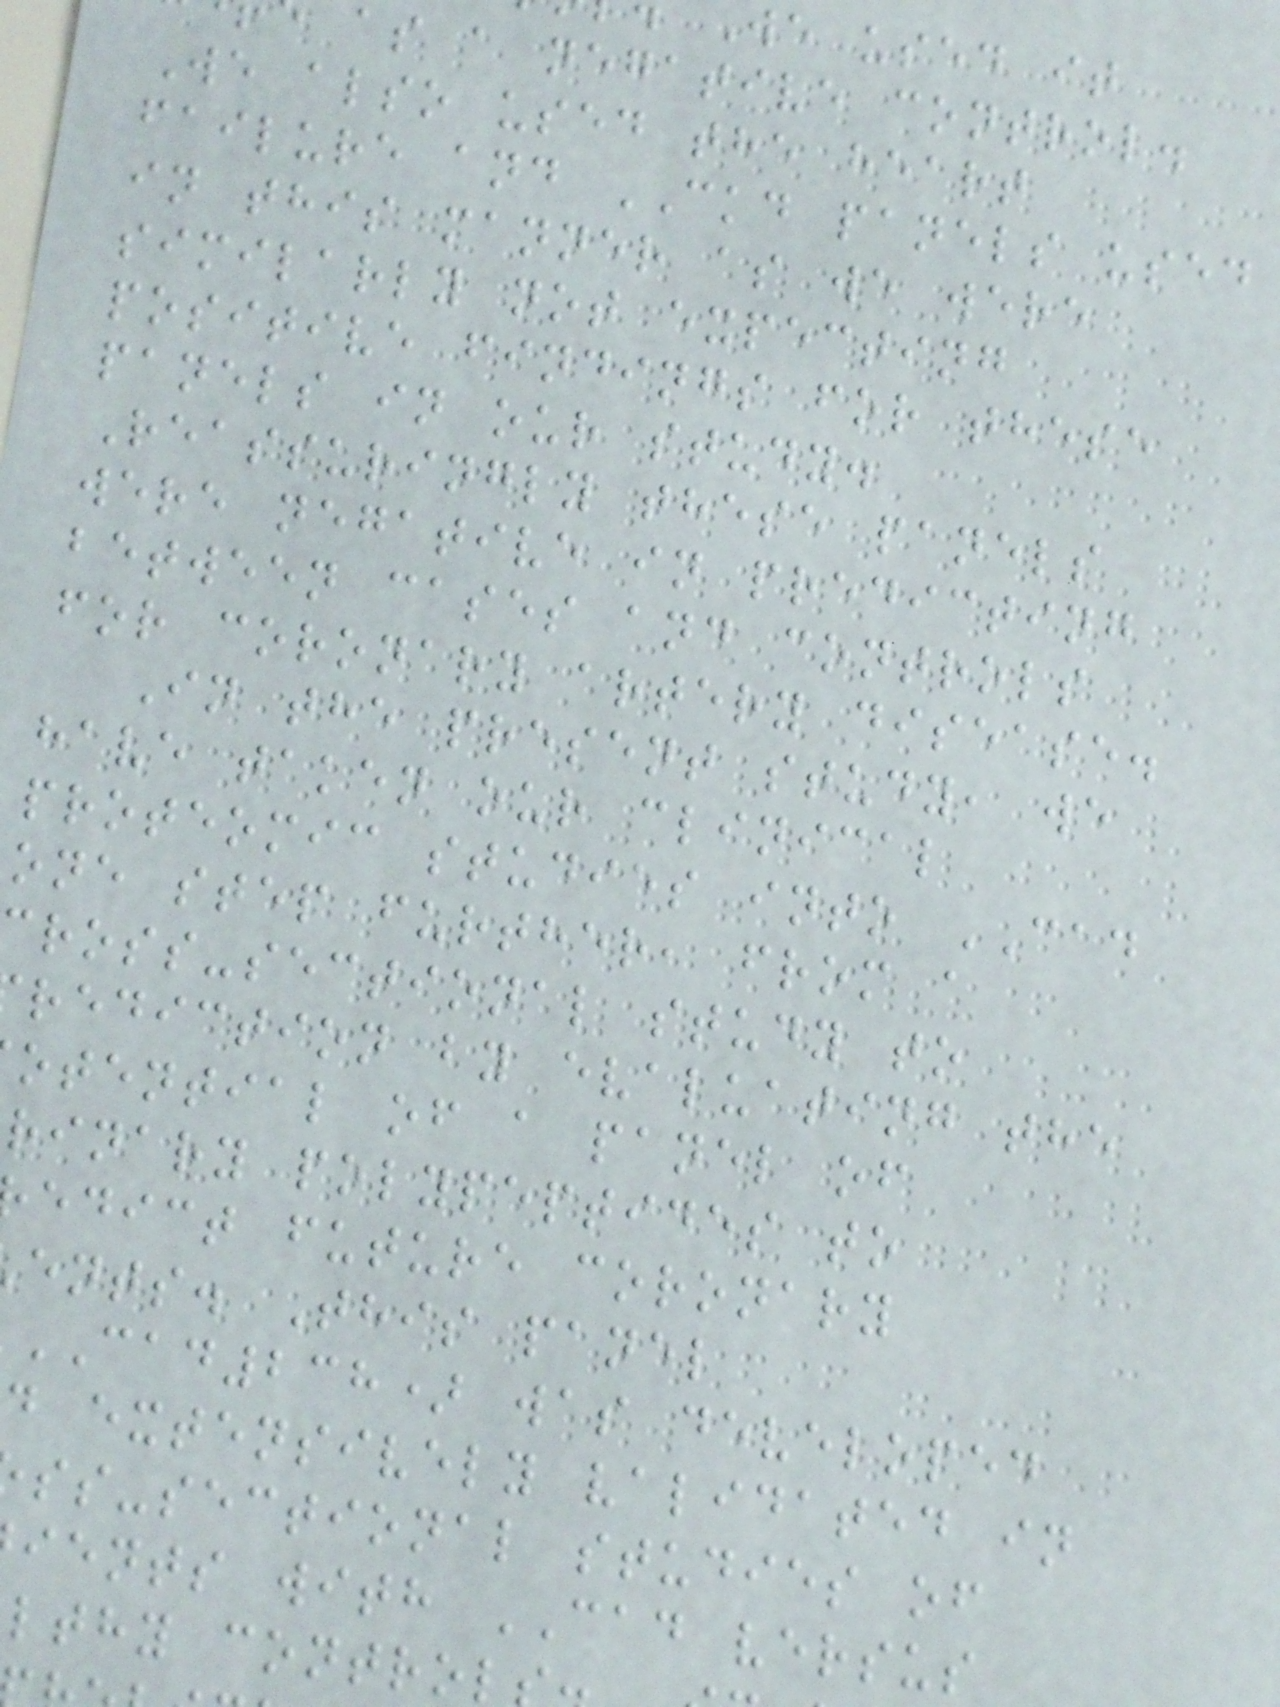We used it
as a negative control.
We also used the heart
failure and CKD panels used
in this manner as we were
similarly not expecting
positive findings for these
panels in our study.
Reassuringly these panels
were negative in predicting
between cases and controls
for coronary artery disease.
In the present study, we
have taken our clinical
proteomic studies into CAD
one step further, from a
ross-sectional study to
rediction by evaluating the
otential of a panel of
rinary polypeptides to
edict future coronary
ents. This panel
CAD238) was developed
d extensively validated in
ss-sectional studies of
ients with CAD versus
lthy control
